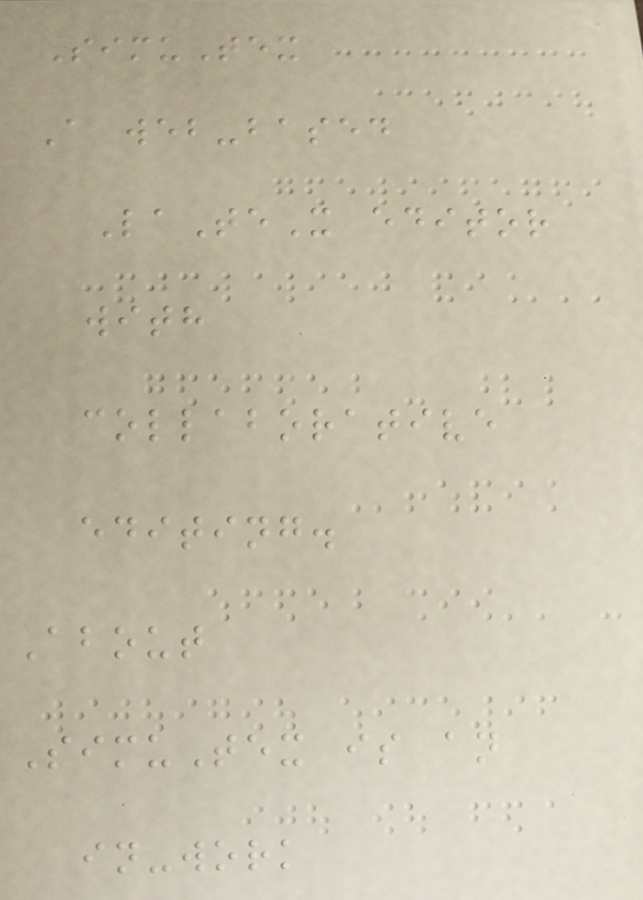SimuTex
A web-based
LaTeX editor
with
collaborative
editing.
About
SimuTex is an
in-work
